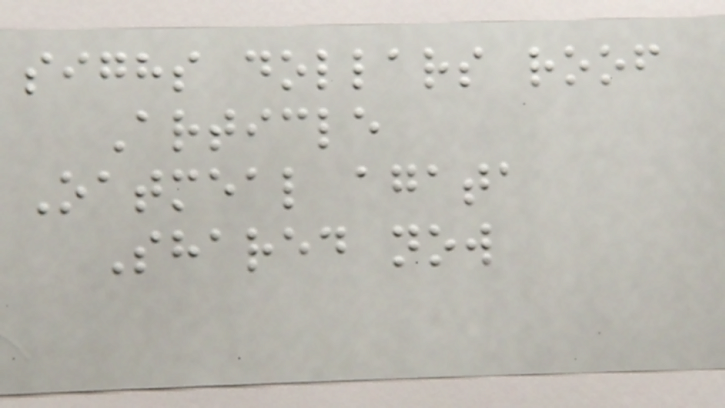sighs dollars roof
Article
Oatmeal agata
Shared now
